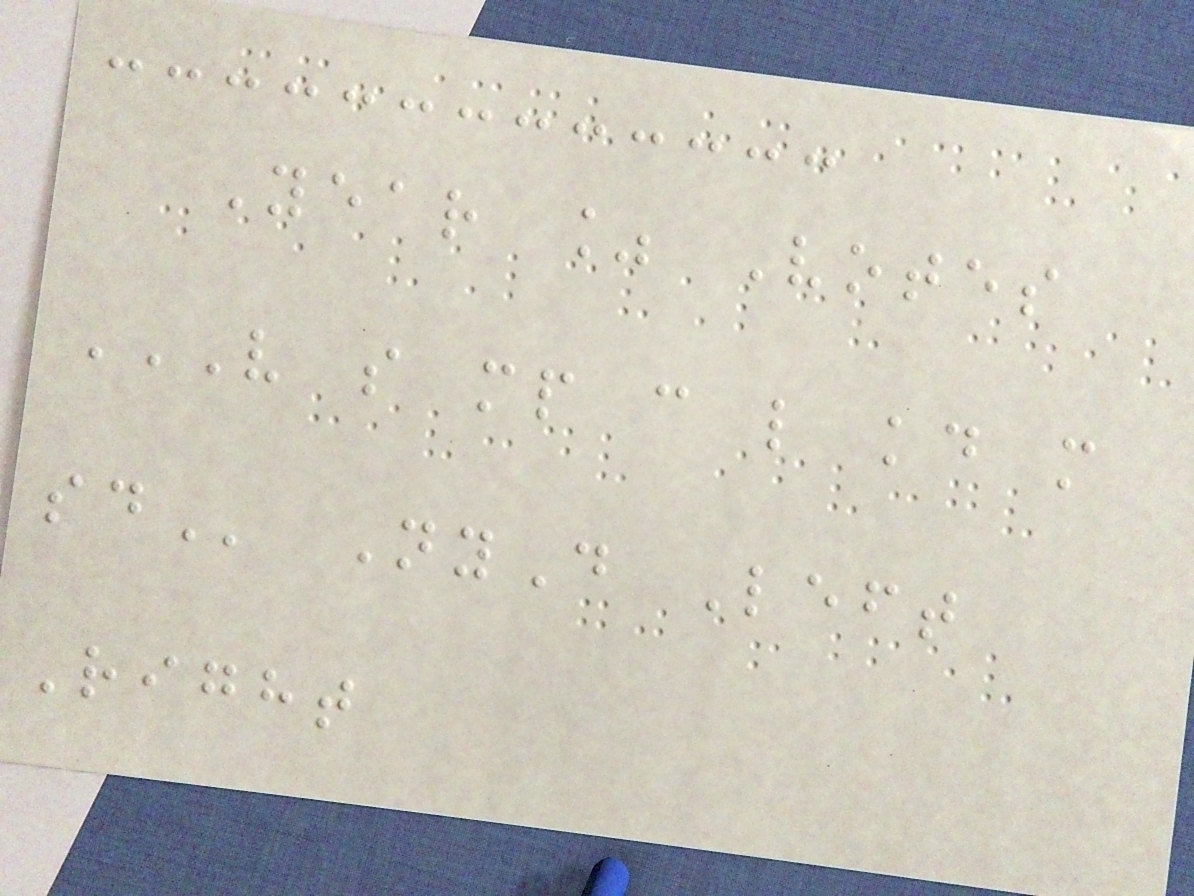Year % Votes
V S MP C L KD M
SD NyD Left
Right
